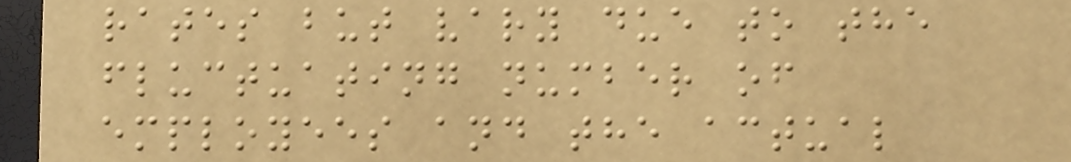rates but vary due to the
fluctuating number of
employees and the actual
